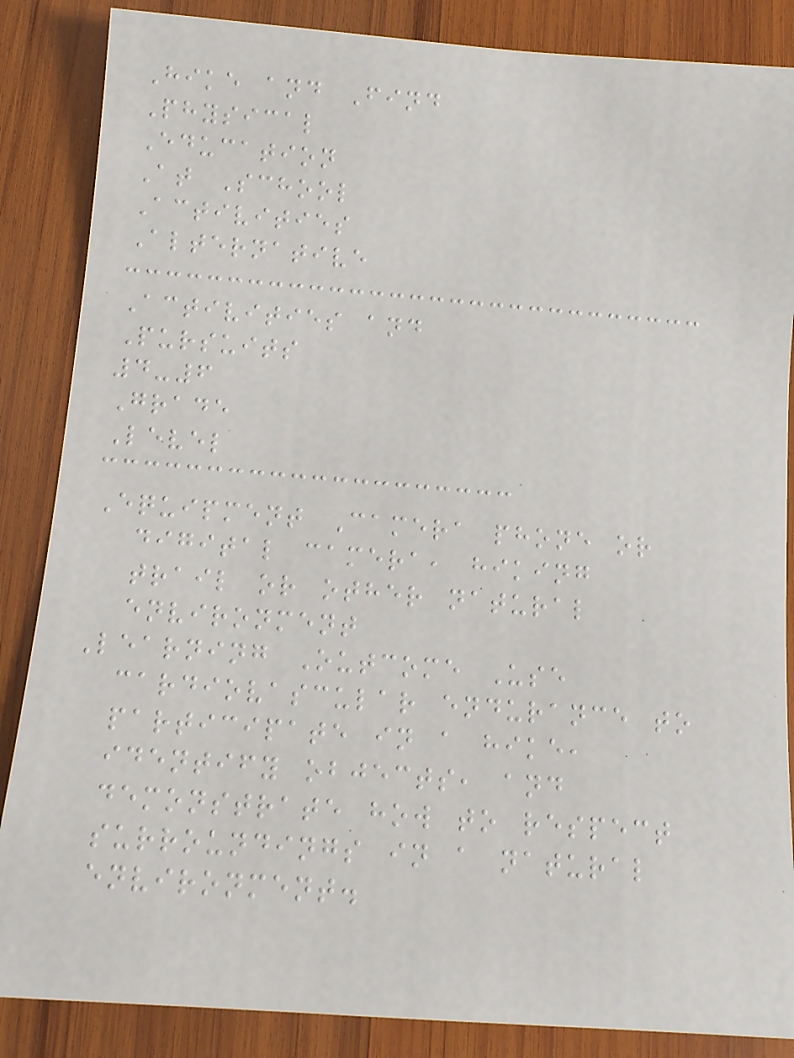Hike and Find
Physical
Education
At School
Activities
Alternative
Activities and
Pursuits
4-6
Grade
Level
Equipment Camera phone or
digital camera, hiking
trail or other natural
environment
Learning Outcome Use
cardiovascular endurance to
participate in a hike,
identify objects, and
demonstrate how to respect
surroundings in a natural
environment.
